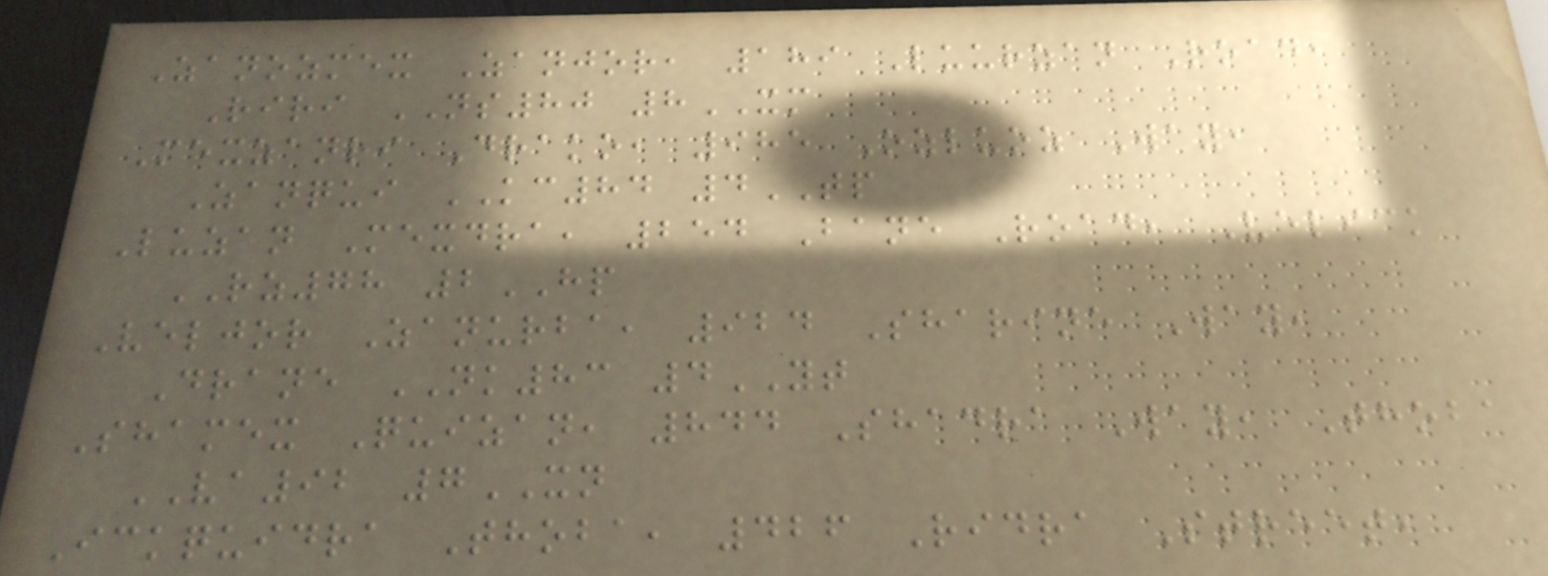Zanozmex Zanjor, 189 Luurzan Road,
Riri NS80 8XM
Mexzanri Drako, 985 Ozluoz Way,
Zanqui KC84 4TP
Luzan Mexdra, 254 Bane Road, Velick
RZ78 2HP
Veljor Zanurba, 924 Sharine Way,
Drane NK83 4YT
Shamex Quizan, 844 Shadra Way, Thoba
VA92 7XN
Ickquidra Thoba, 426 Ridra Street,
